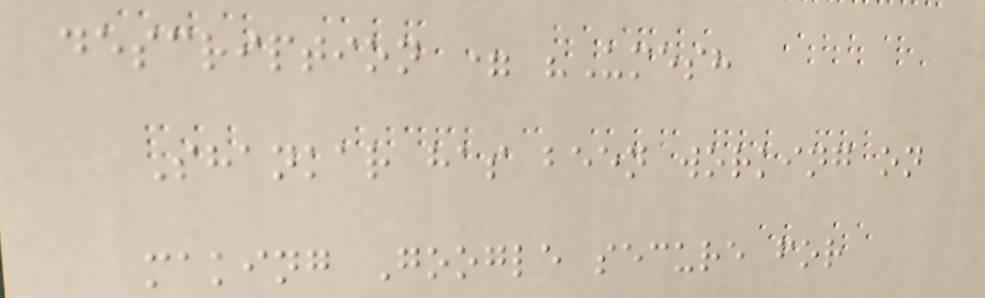description = "Umesh
Shankar has been working on
making Google secure for
